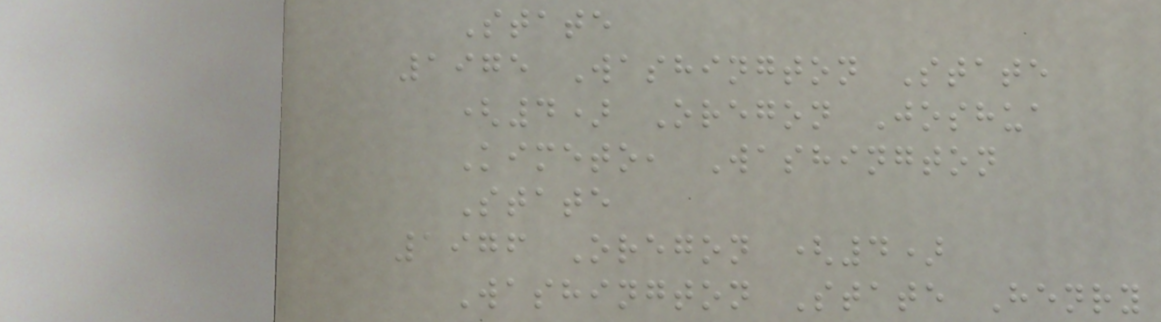State
1975 Washington State
(4) Oregon Joshua
Kimeto, Washington
State
1976 Oregon (4)
Washington State Henry
